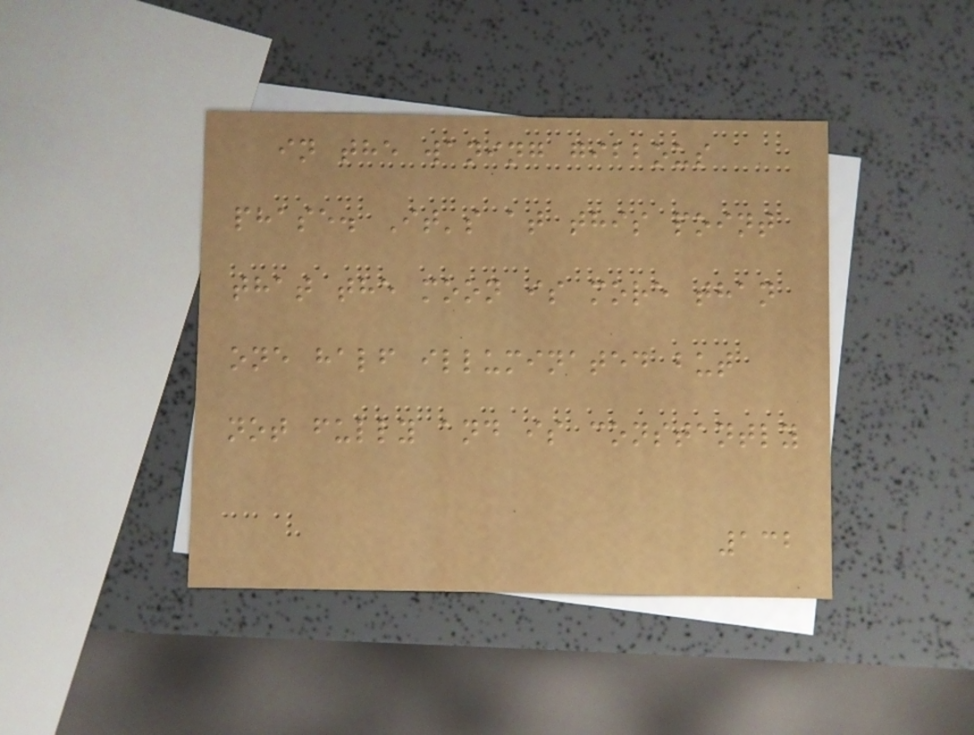in the waning gibbous
phase. It's at this point
that the moon is more than
one half illuminated but
not fully and is constantly
132
